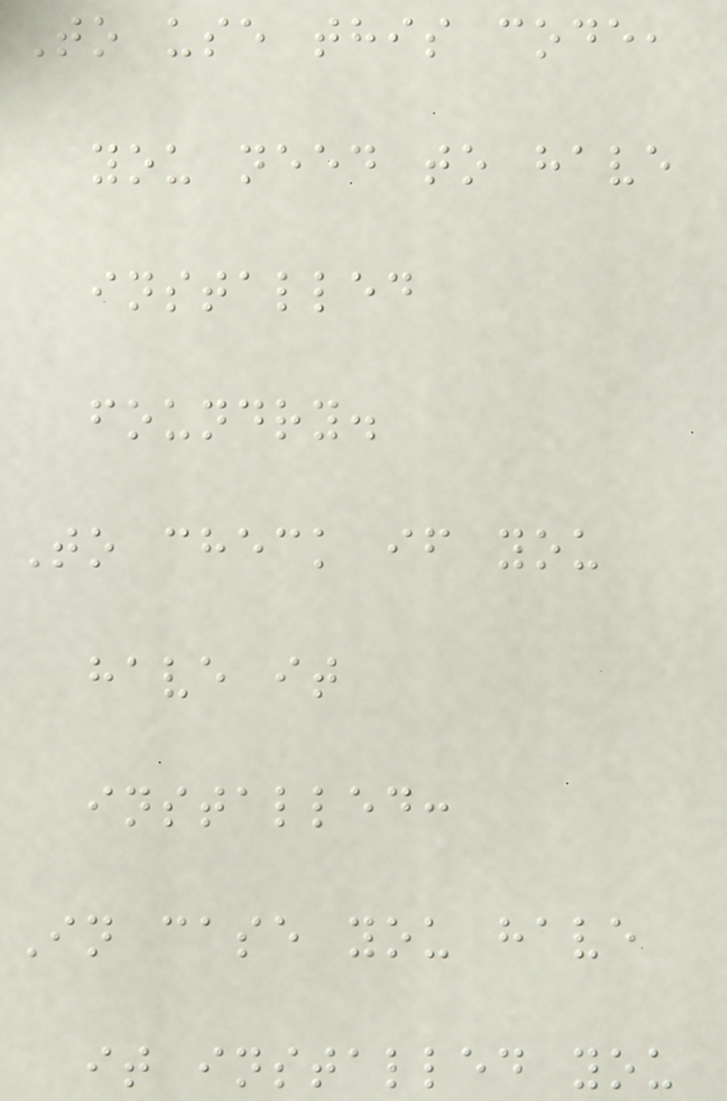To use this code,
you need to have
installed
foundry.
To check if you
have it
installed:
In case you have
it installed you
